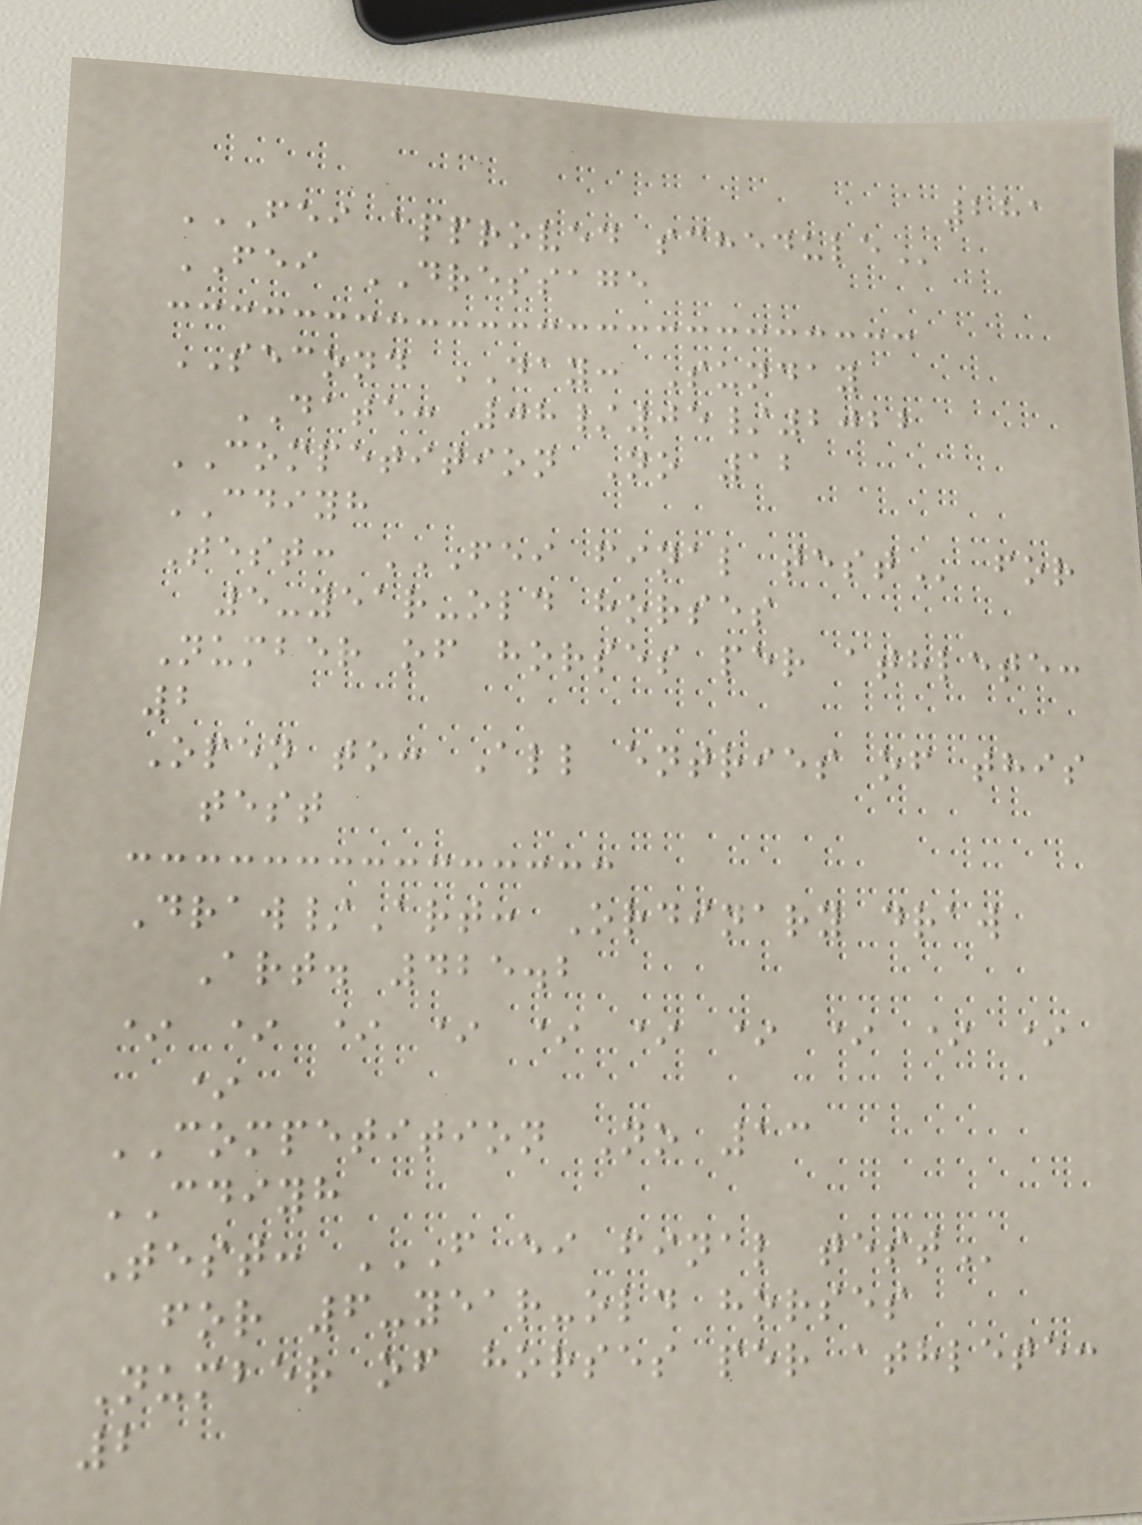281
FEI APPROVED SCHEDULE
FEI DRESSAGE
SECOND DAY: Sunday
DATE: 08/05/2022
COMPETITION No 12
CDIYH
Test: FEI FINAL TEST for
5-year-old horses
Number of horses per athlete:
2
Open to: All entries of this
test
Draw/Art: Ordinary draw
Art. 425.2
* * * * * * * * * *
*
COMPETITION No 13
CDIYH
Test: F EI FINAL TEST
for 6-year-old horses
Number of horses per athlete:
2
